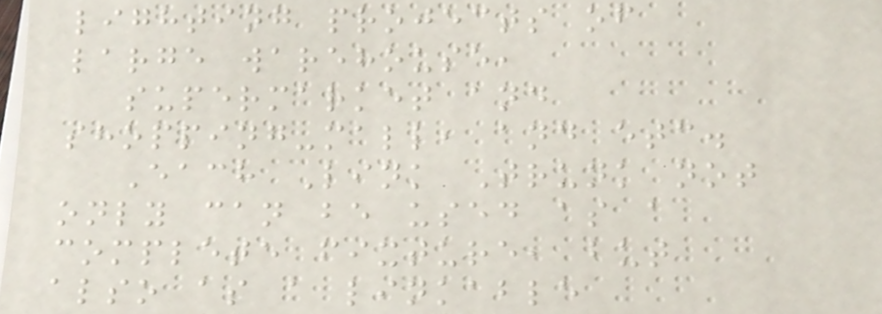lighting projects of
large warehouse,
supermarket and
shopping-mall, and etc.
Each Link Trunk not
only can be used as a
complete fixture, but
also as a linkable
